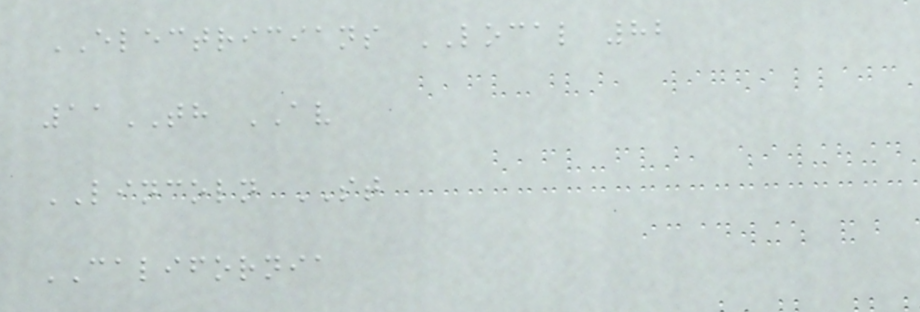ELECTRICIANS LOCAL 82
11TH AV
LINCOLN ST
CALIFORNIA
